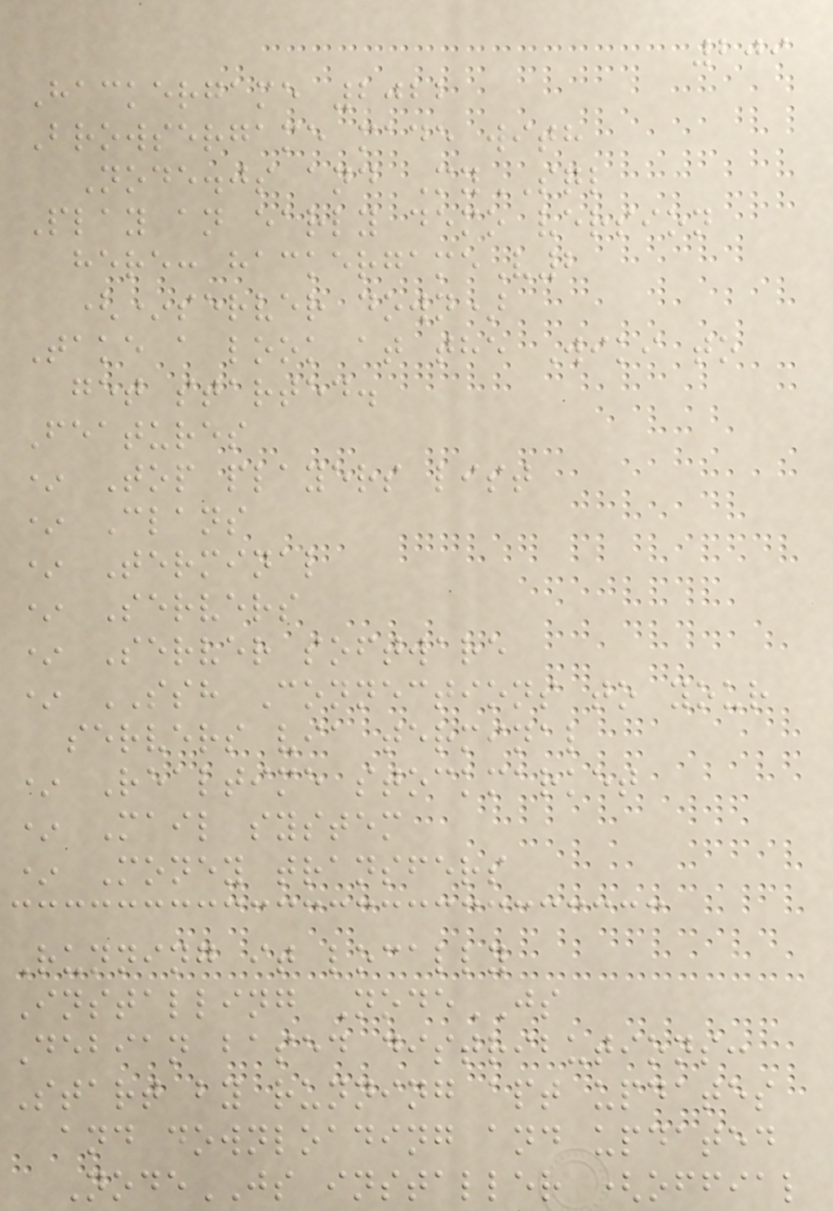209
Hackergame 2022
Browsergame made with
Node.js and MySQL
Play an early demo version
here: hackergameV2
(*server down)
Take a look at the Wiki to
get started.
Features
* Top players list
* Clans
* Terminal
* Servers
* Server software
* SSH Connections to your
servers via terminal
* Realtime stockmarket
* Mail system
* Money transfers
Running it locally
Installing NodeJS
Debian based distributions:
Start by running apt updates
and downloading and updated
NodeJS installer (offial
